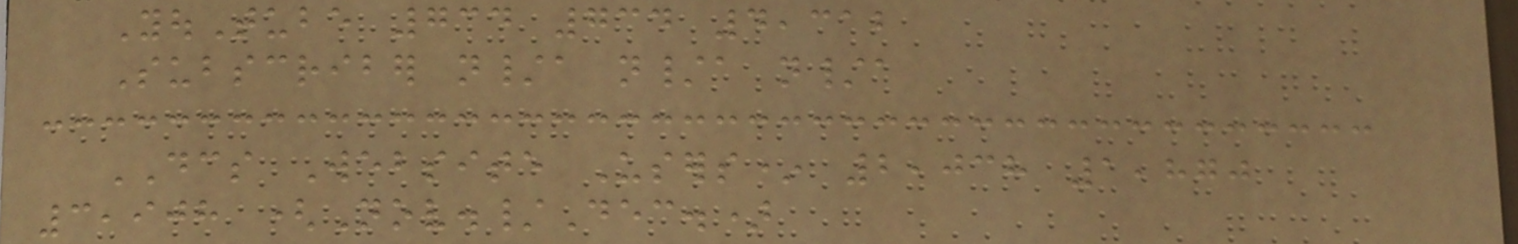YouTube 734 734 4,312
Subscriber n/a n/a n/a
DCS Website Users* 2,038 1,870
3,908 (Nov./Dec.)
